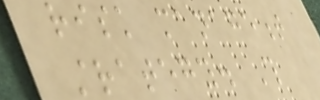risk management
strategy. This
